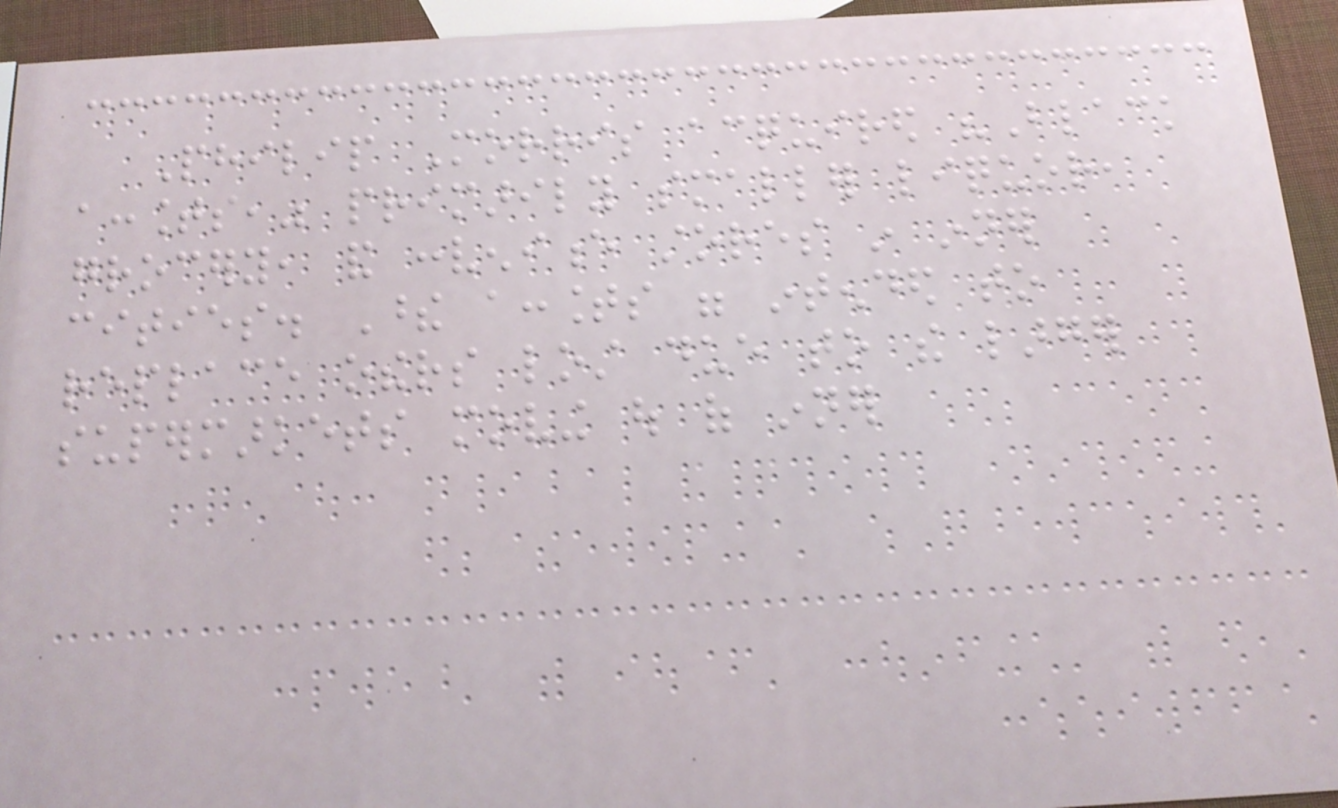Philip Morris acquired "Black
accounts," primarily smaller liquor,
grocery, and convenience stores in inner
cities. These accounts were intended to
replace others lost due to the larger
supermarkets moving out of inner
